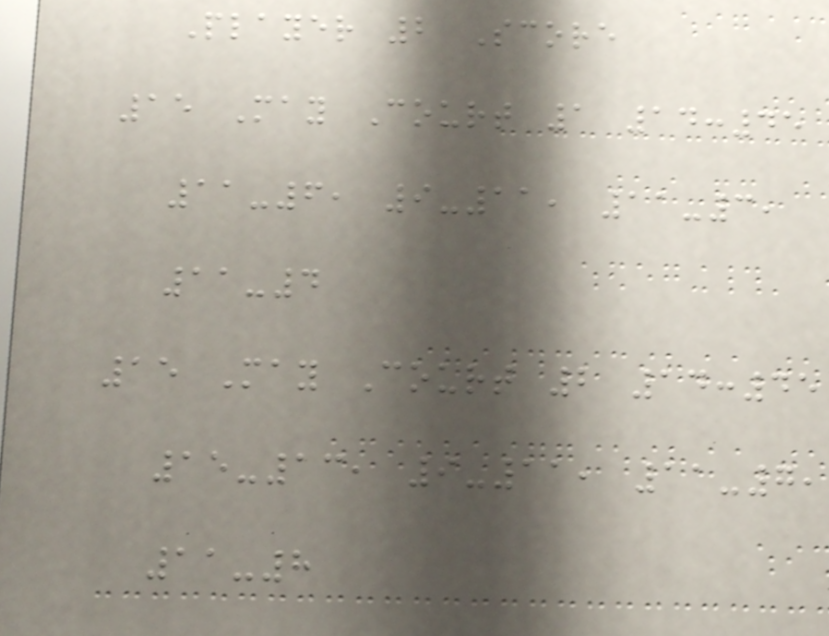Player 2 Score
15 May Court 1 14:45
11-6, 9-11, 11-3,
11-4
15 May Court 2 14:45
15-13, 9-11, 11-7,
11-8
